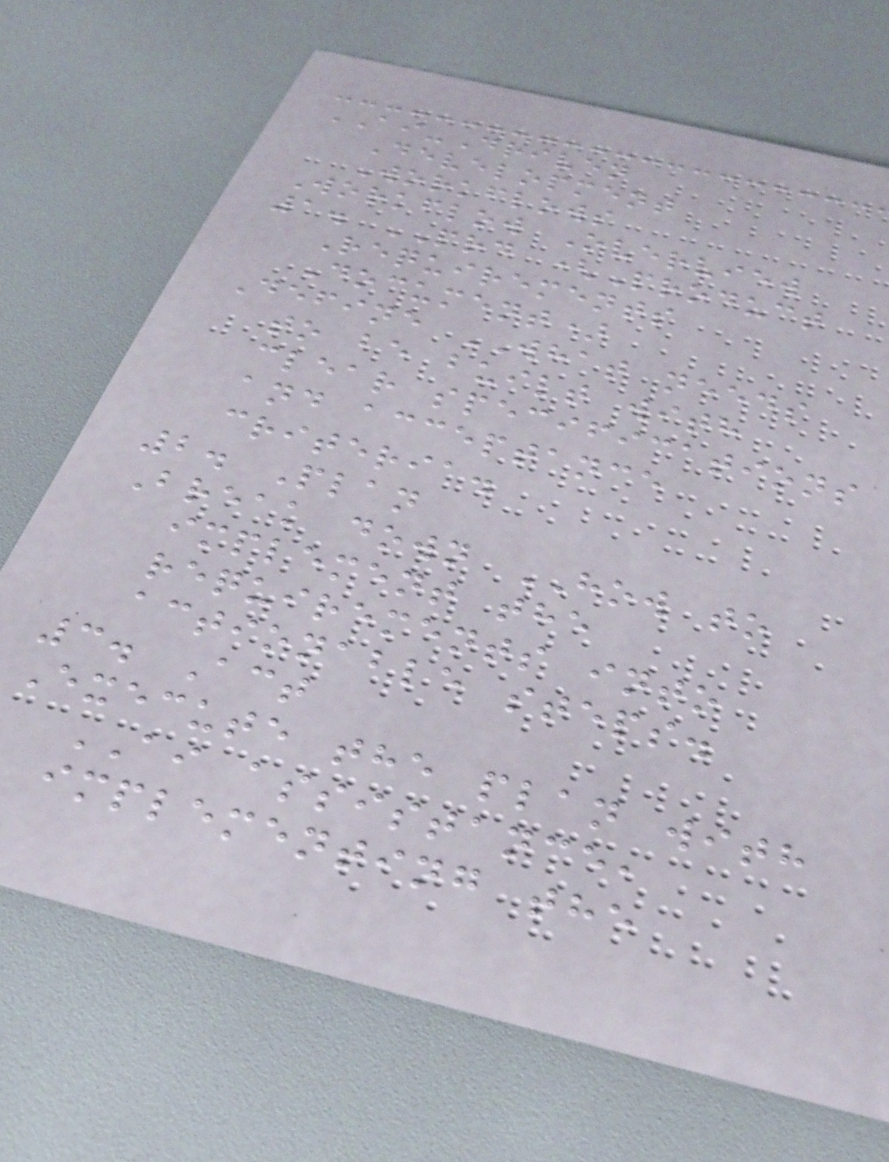AI-Driven
Development
Workflows
Workflow Overview
1. PRD (Product
Requirements
Document)
Define WHAT needs
to be built with
clear specifications
and acceptance
criteria.
2. Plan
Break down HOW to
implement the
requirements into
actionable steps.
3. Act
Execute the plan with
AI assistance,
implementing the
